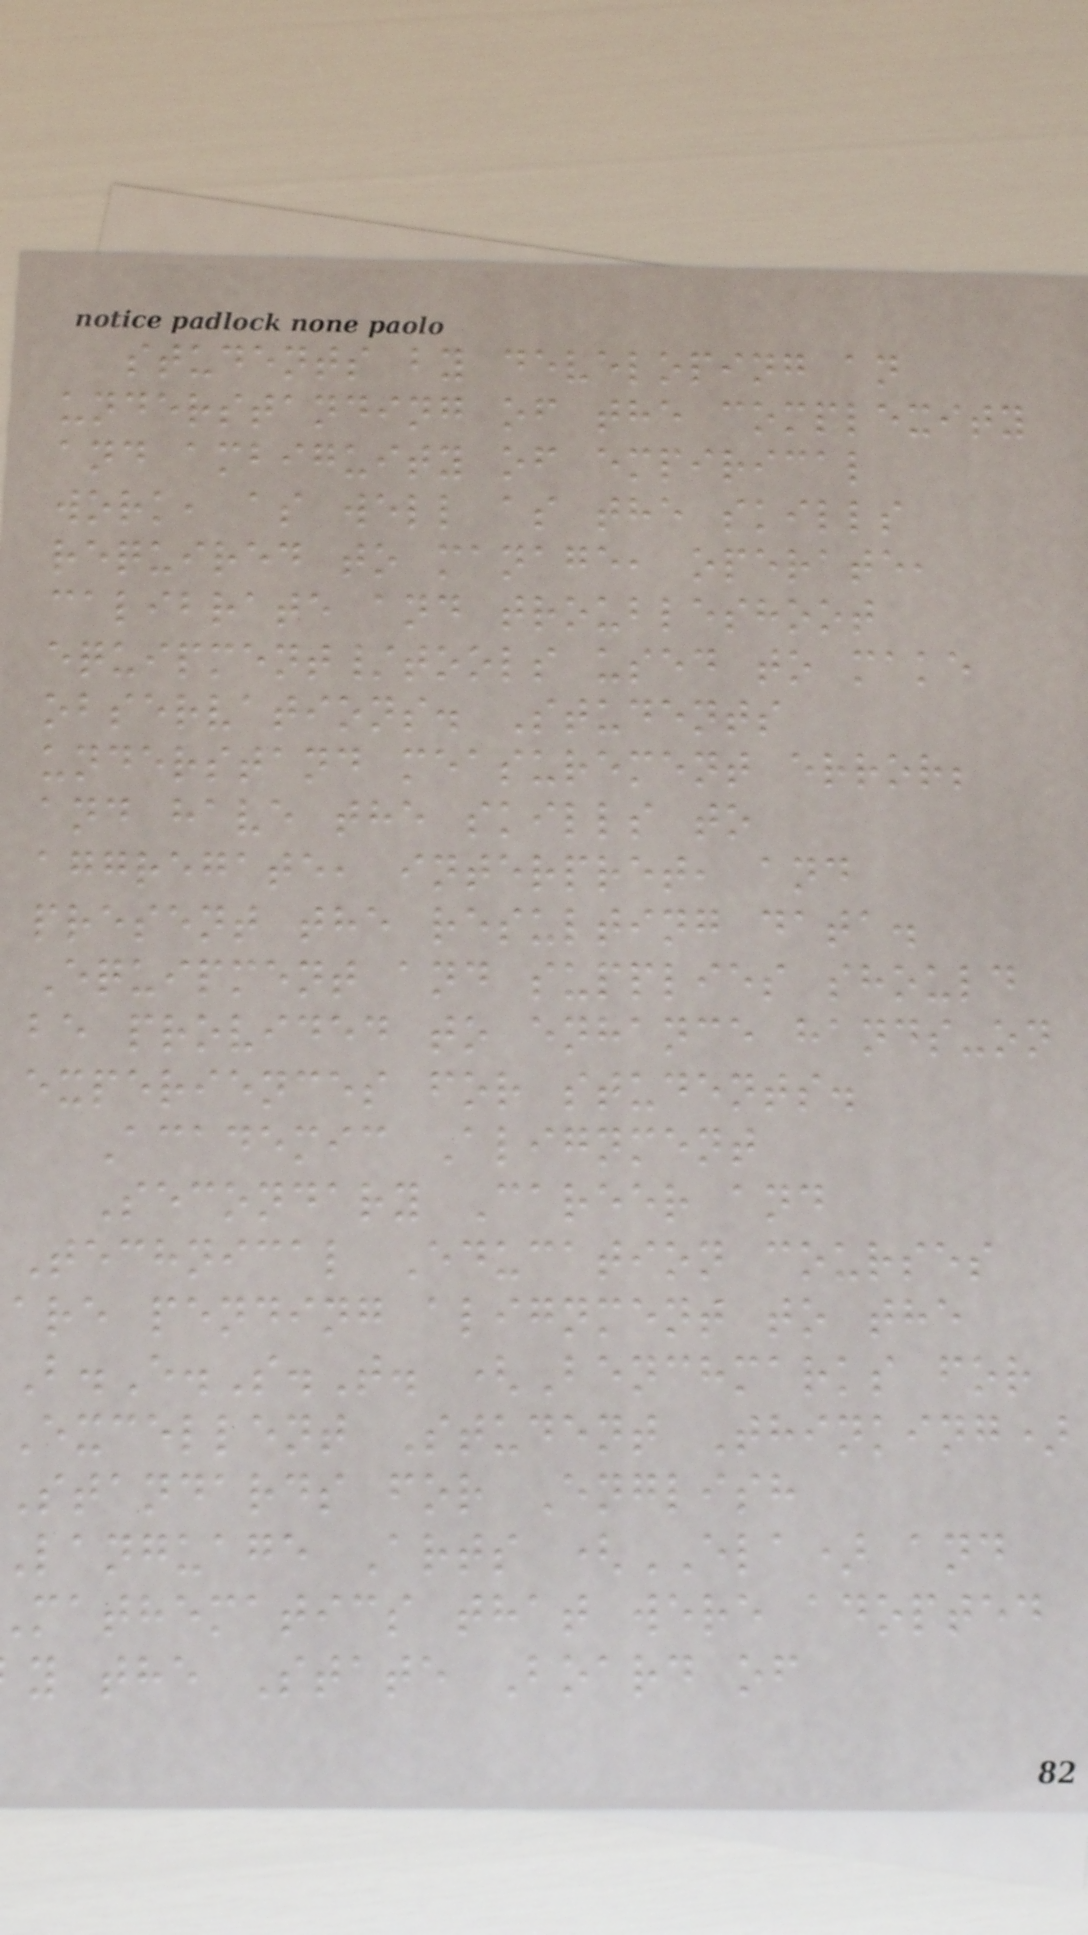students by developing an
understanding of the complexity
and ambiguity of empirical
work, as well as the skills
required to manage, operate,
calibrate and troubleshoot
equipment/tools used to make
observations. Students
understand measurement error;
and have the skills to
aggregate, interpret, and
present the resulting data.
Equipment and supplies should
be provided to enhance hands-on
experiences for students.
Academic Alignment
Secondary Career and
Technical Education courses
are pending alignment to the
B.E.S.T. (Benchmarks for
Excellent Student Thinking)
Standards for English
language Arts (ELA) and
mathematics that were adopted
y the State Board of
